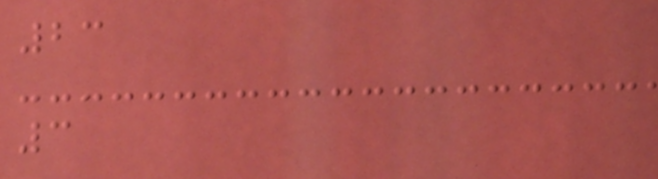23
3
